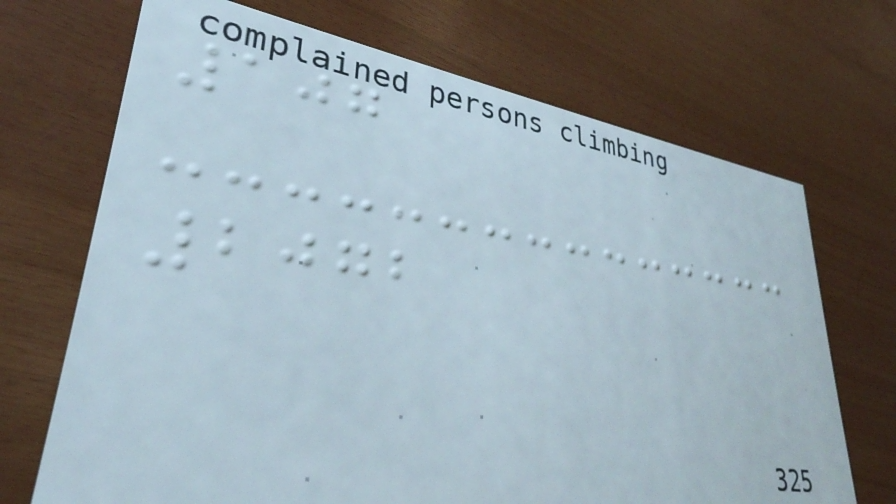107
2072
